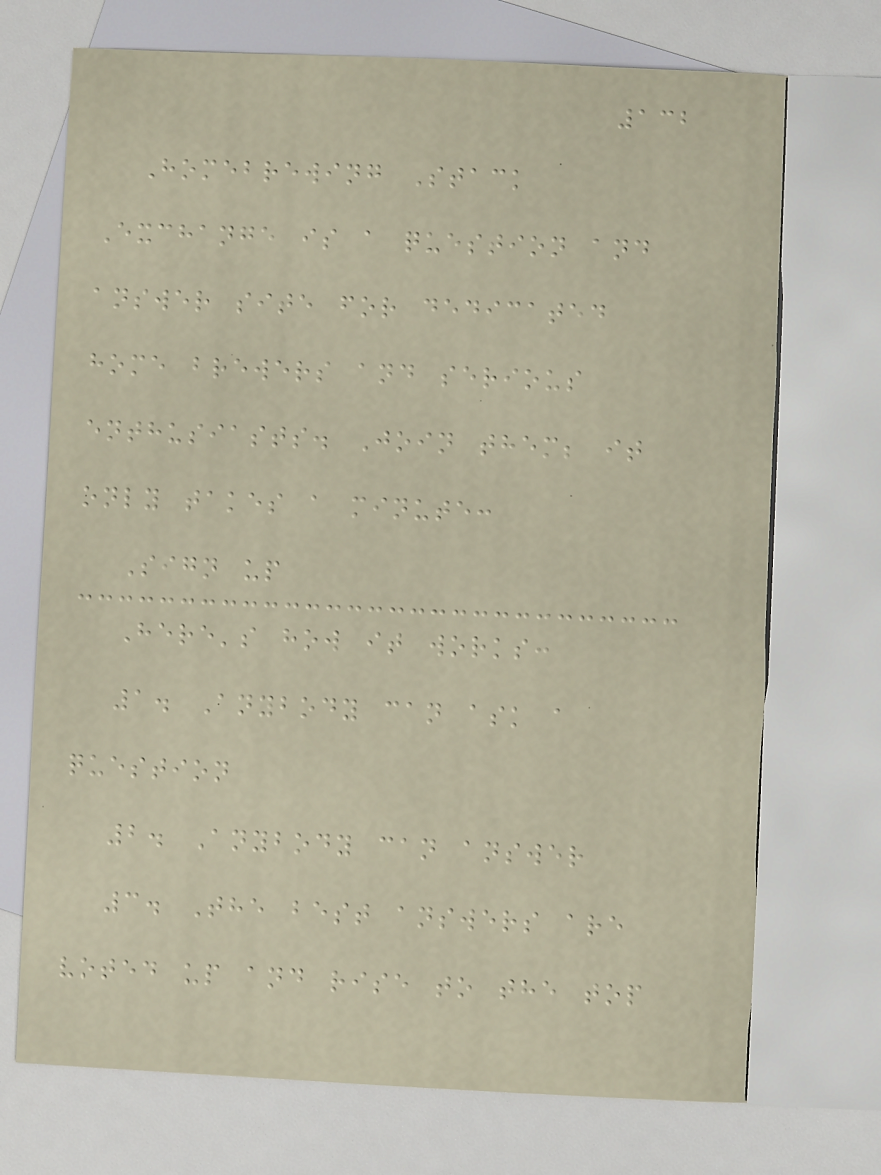132
Homebrewing Stack
Exchange is a question and
answer site for dedicated
home brewers and serious
enthusiasts. Join them; it
only takes a minute:
Sign up
Here's how it works:
1. Anybody can ask a
question
2. Anybody can answer
3. The best answers are
voted up and rise to the top
